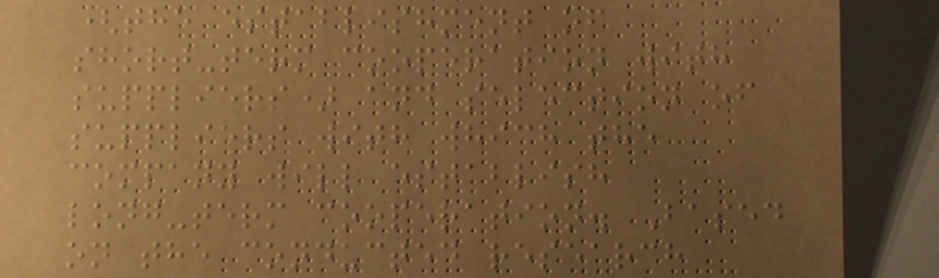(the establishment of
short-term cooperation with
suppliers) and selection of
suppliers with which the
company will establish
long-term cooperation. Based
on the conducted research
